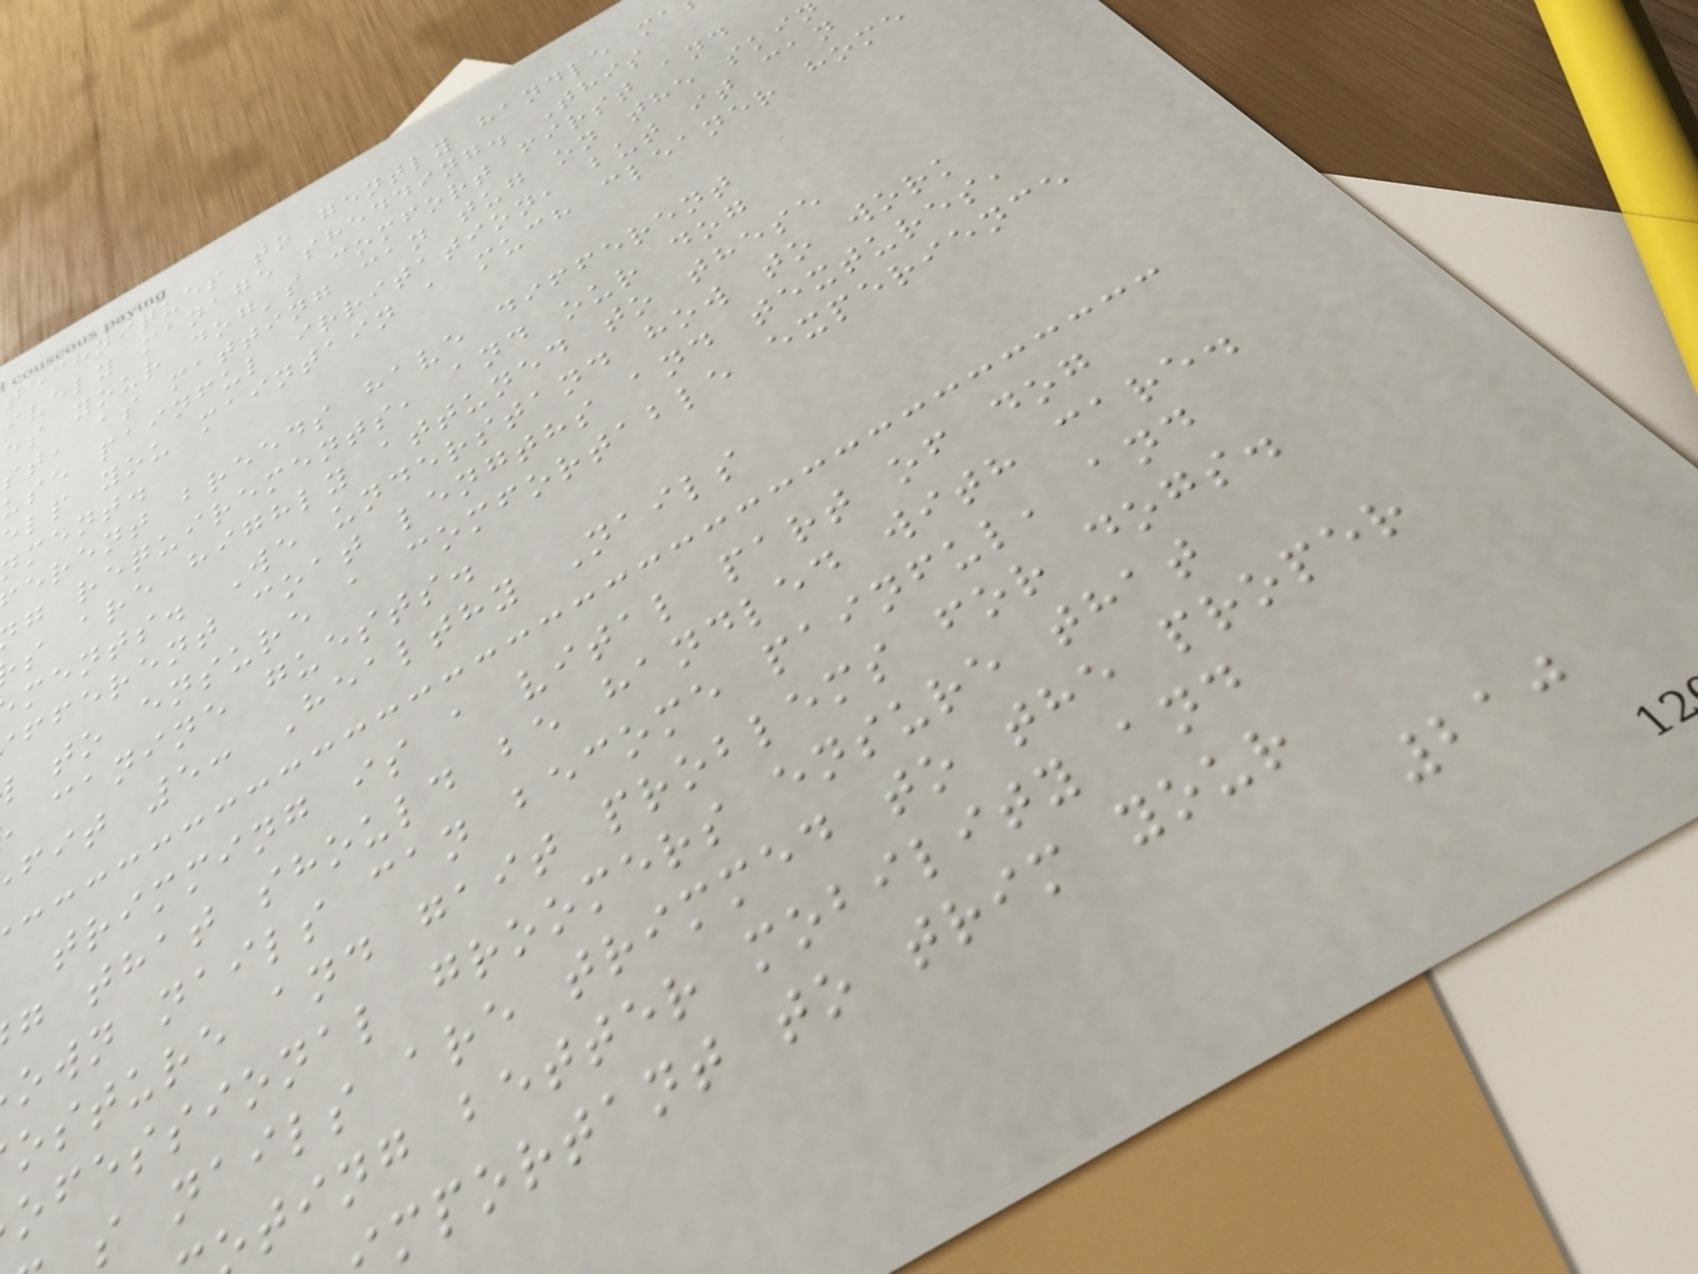techniques to gently handle ma
ively manage shedding. This
es your dog's comfort first and
st, as matting can tug on the skin
use painful irritation, but it can
elp you maintain a much cleaner home
ment.
erent breeds have different
g requirements, and our dog
s are highly attuned to these
ments. We understand how to work
fferent coat lengths and textures,
to ensure a comfortable experience
canine guests.
fit 5: Healthy Nails
trimming is a vital part of dog
g that should be handled with care.
own nails can become painful, and
osture and gait problems for dogs.
ofessional groomers ensure that
s nails are trimmed to the proper
ting better mobility and
mportant to trim your
210
